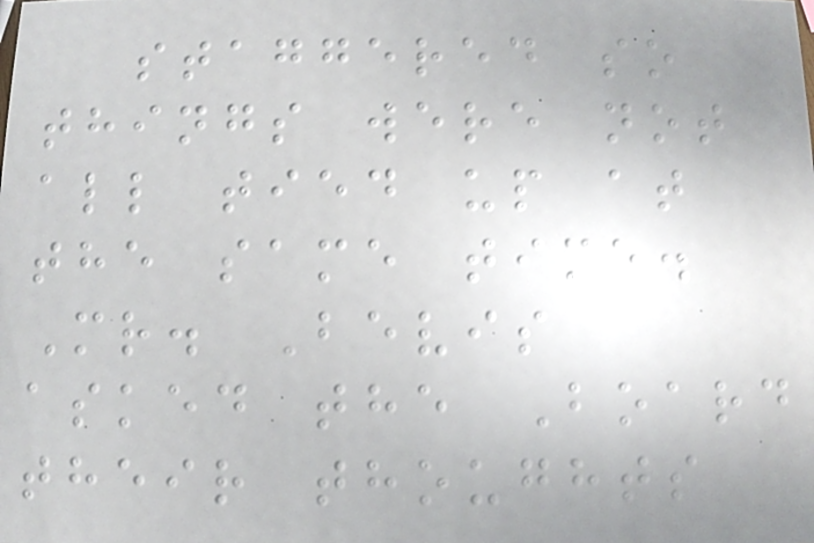staggered so
things were not
all tied up at
the same time.
Mr. Bevis
asked the Board
their thoughts
